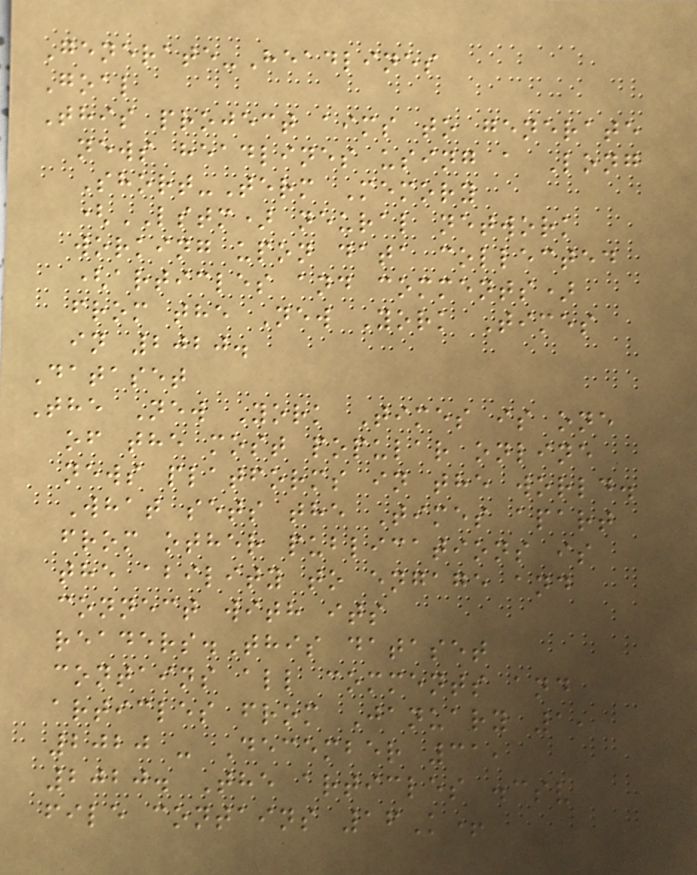Generate-Headlines
Goal
This project aims to generate
news headlines using a Long
Short-Term Memory
(LSTM) neural network
working upon data collected
(articles and comments)
from the New York Times
in 2020.
Dataset
The New York Times is one
of the most popular online
news platforms in the world.
What sets the Times apart
from other publications is
the ability to engage and
connect with its
readers.This dataset
contains all comments and
articles from January 1,
2020 - December 31,
2020. The articles .csv
file contains 16K+
